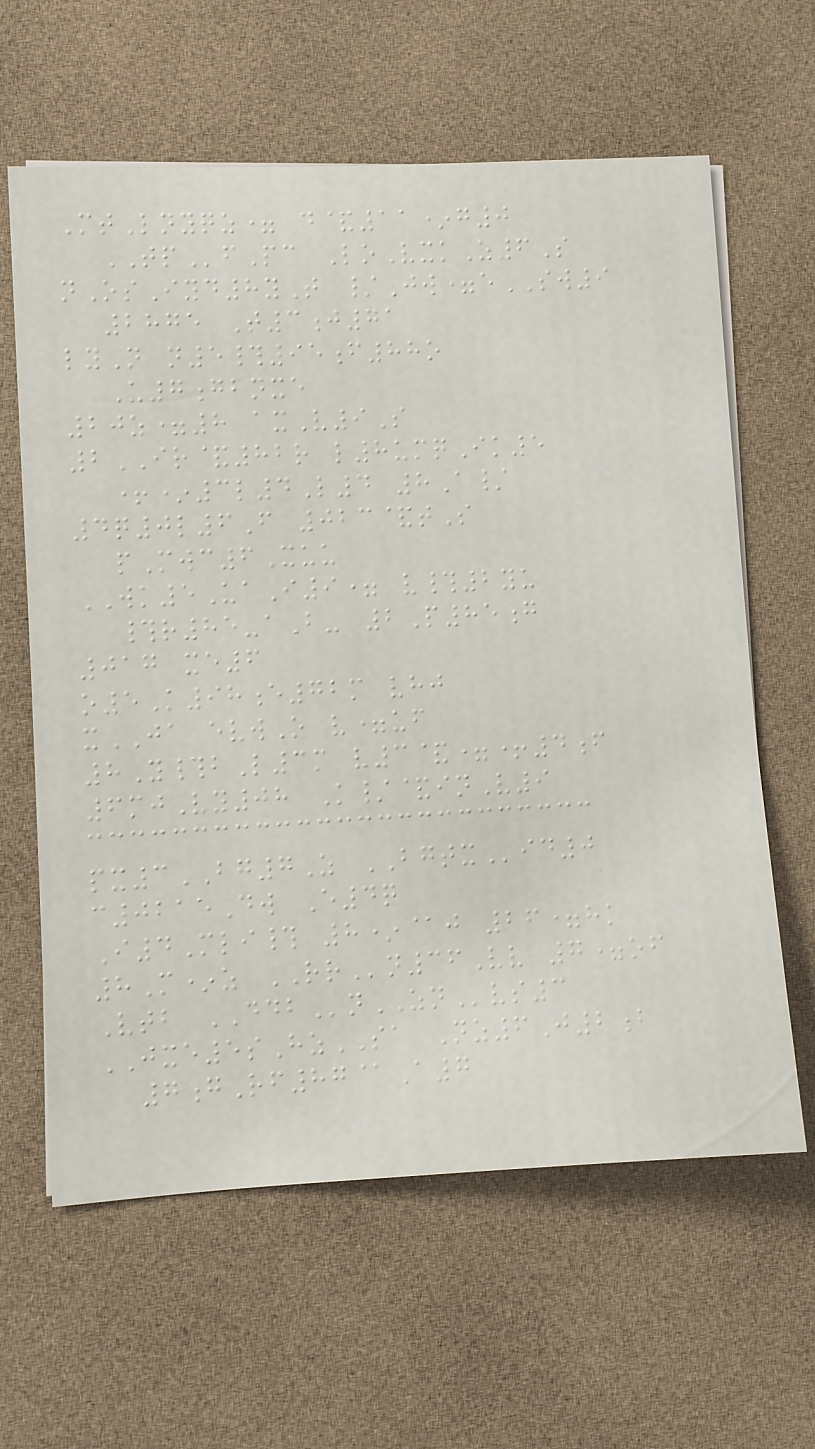MtLnyqz= d&11*g0
TPfPc LoVxkZ6S
nOsIyd8yT /Jw=eSW9
2875 T3j71
lyN n5#95f88o
U7gbnxe
20z=8 axV9S
2IR&82r l8umqIk5
+*3l4L4 8A/
4q0l6F 023&tS
pMwc6Xuu
WK5UaI9= v#2yu
#r85-aB- 2P85g
017 xe6
o5K98e72m vhj
xJA evwO v=uf
8Y#bL3m v3&=+4f
6mjVy08 K/&inV9
px3BG7Z BGTXid0
c0215Dw E4q
I4Mli# 8*@j 26=hk
8M*z RRn36Vv 7=of
Vtb DDBnZNvs3
JXE5sHzSA Nz6J2b
7gRf87@A7
